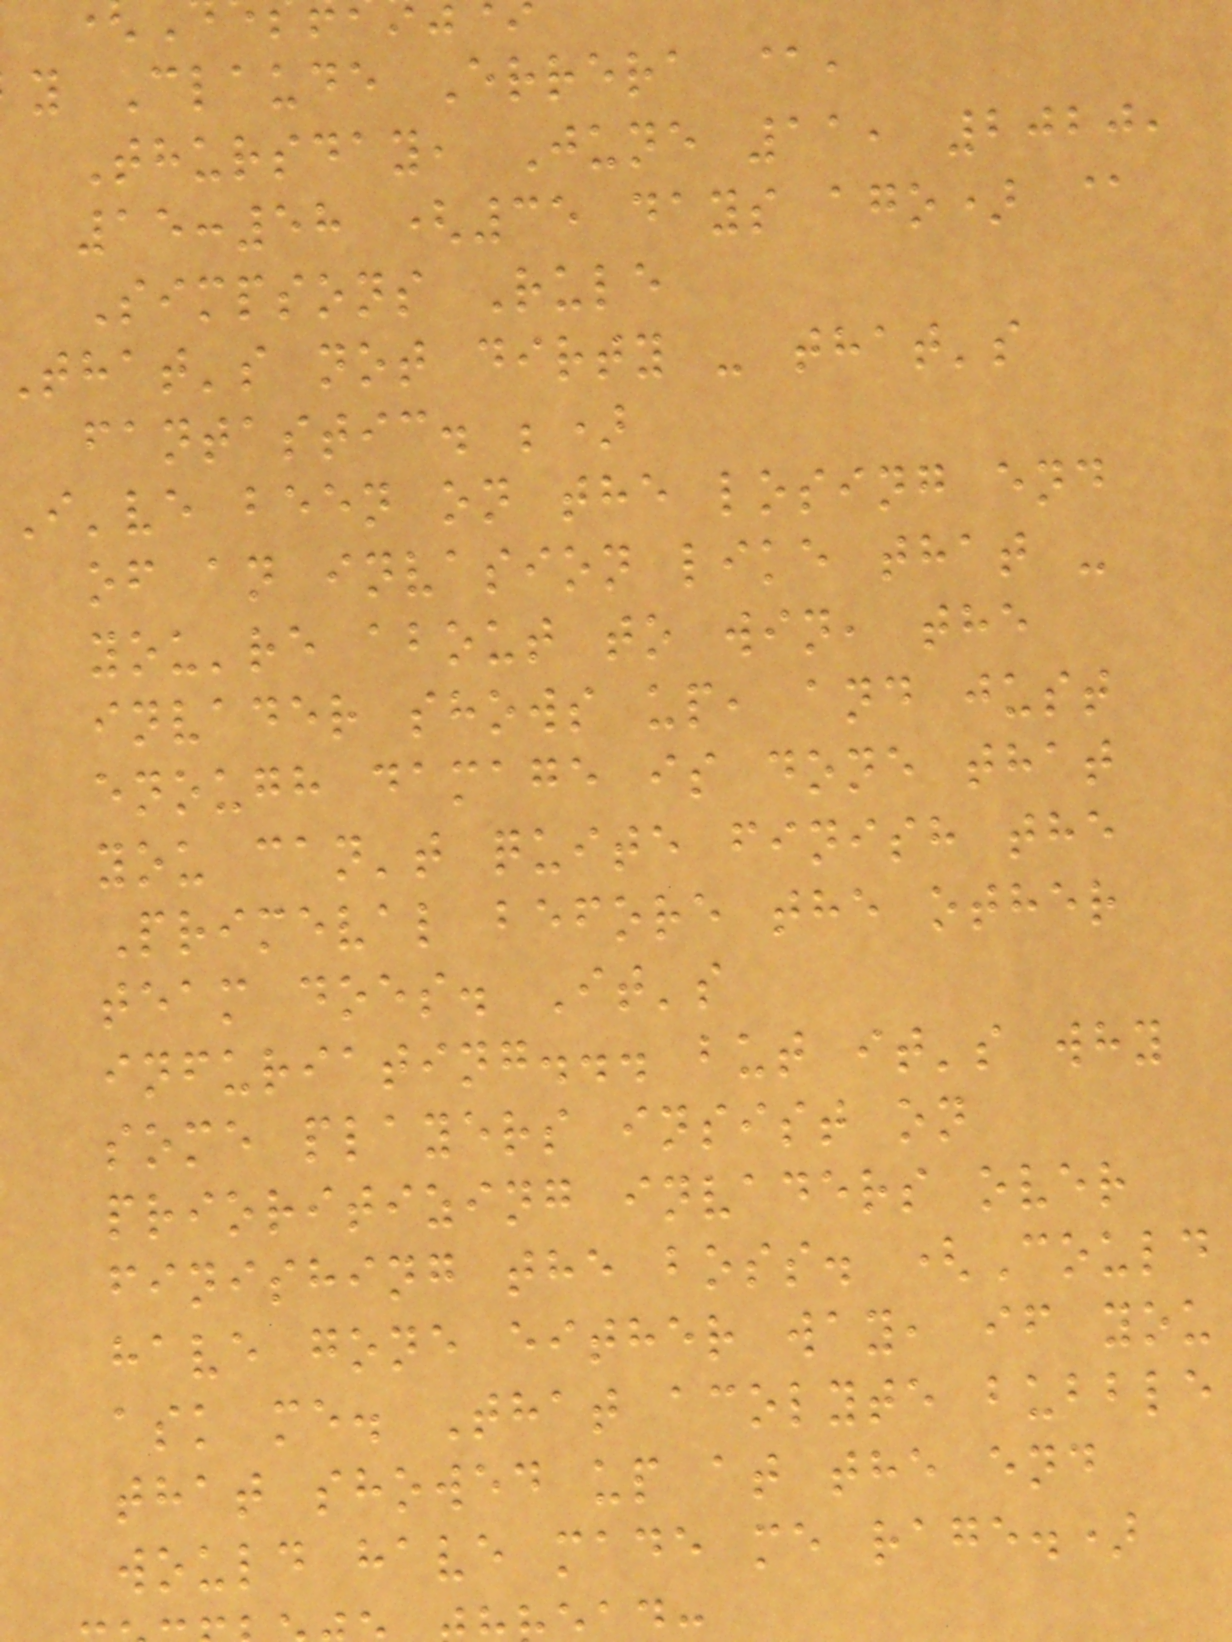y Claude Errera @,
Thursday, June 11, 2020,
15:58 (35 days ago) @
Simpsons Rule
That's not dirty - that's
fantastic. ;)
I've been on the losing end
of an invasion like that -
you're about to win, the
invader shows up, and just
enough damage is done that
you can't quite finish the
Primeval before the other
team does. It's
infuriating... but it's why
some players insist on
prioritizing invaders over
finishing the boss. (Could
have gone either way, if you
ask me. That acolyte bubble
that showed up at the end
would have made me rage.)
